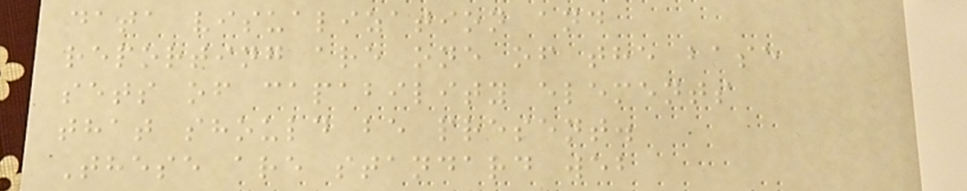data visualization and
reporting are one of the base
sets of capability elements
that should be present.
These are standard web
